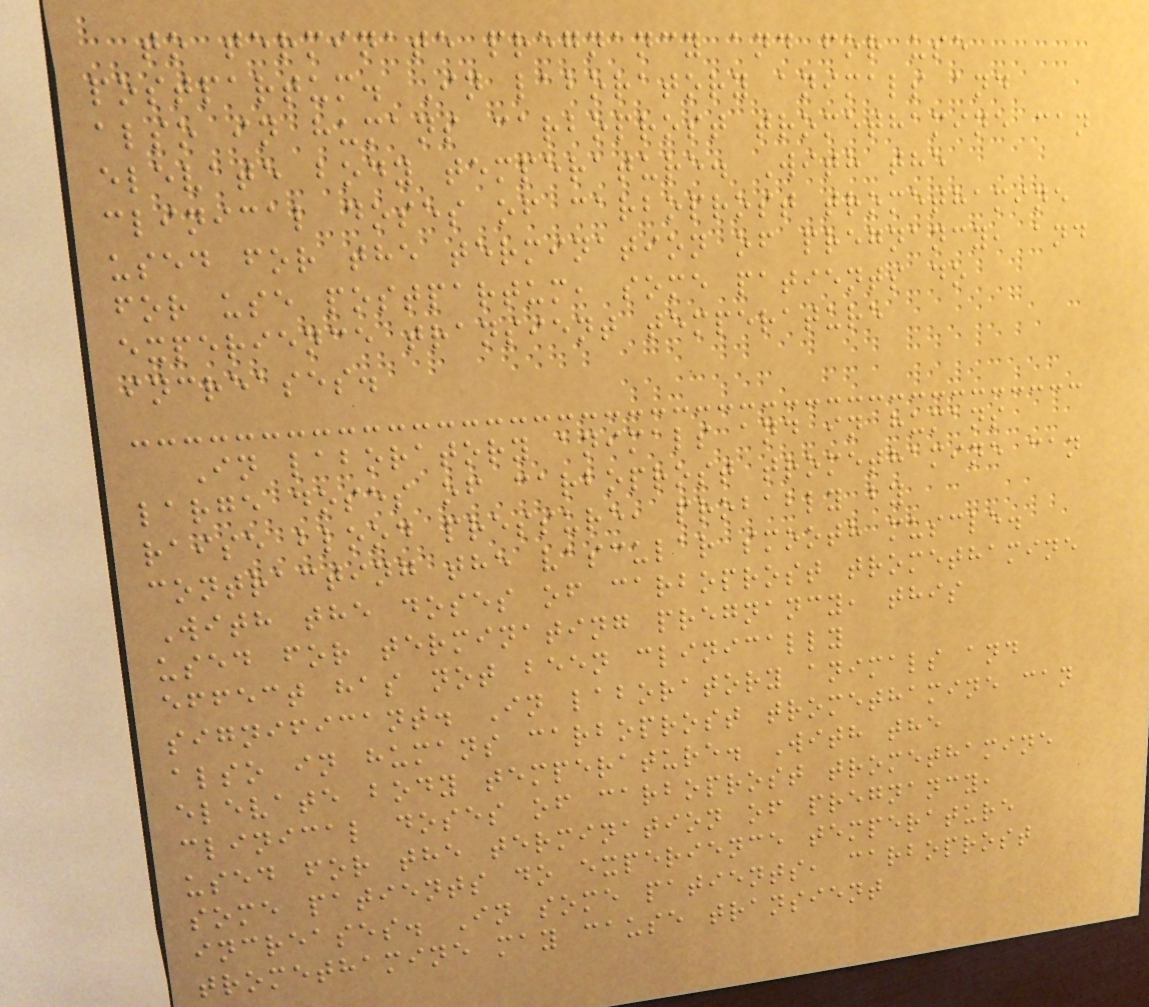to terminate pregnancy and for use
postpartum. In laboratory animals and
also in humans carboprost tromethamine can
elevate body temperature. With the
clinical doses of carboprost tromethamine
used for the termination of pregnancy, and
for use postpartum, some patients do
experience transient temperature
increases.
In laboratory animals and in humans
large doses of carboprost tromethamine can
raise blood pressure, probably by
contracting the vascular smooth muscle.
With the doses of carboprost tromethamine
used for terminating pregnancy, this
effect has not been clinically
significant. In laboratory animals and
also in humans carboprost tromethamine can
elevate body temperature. With the
clinical doses of carboprost tromethamine
used for the termination of pregnancy,
some patients do experience temperature
increases. In some patients, carboprost
tromethamine may cause transient
